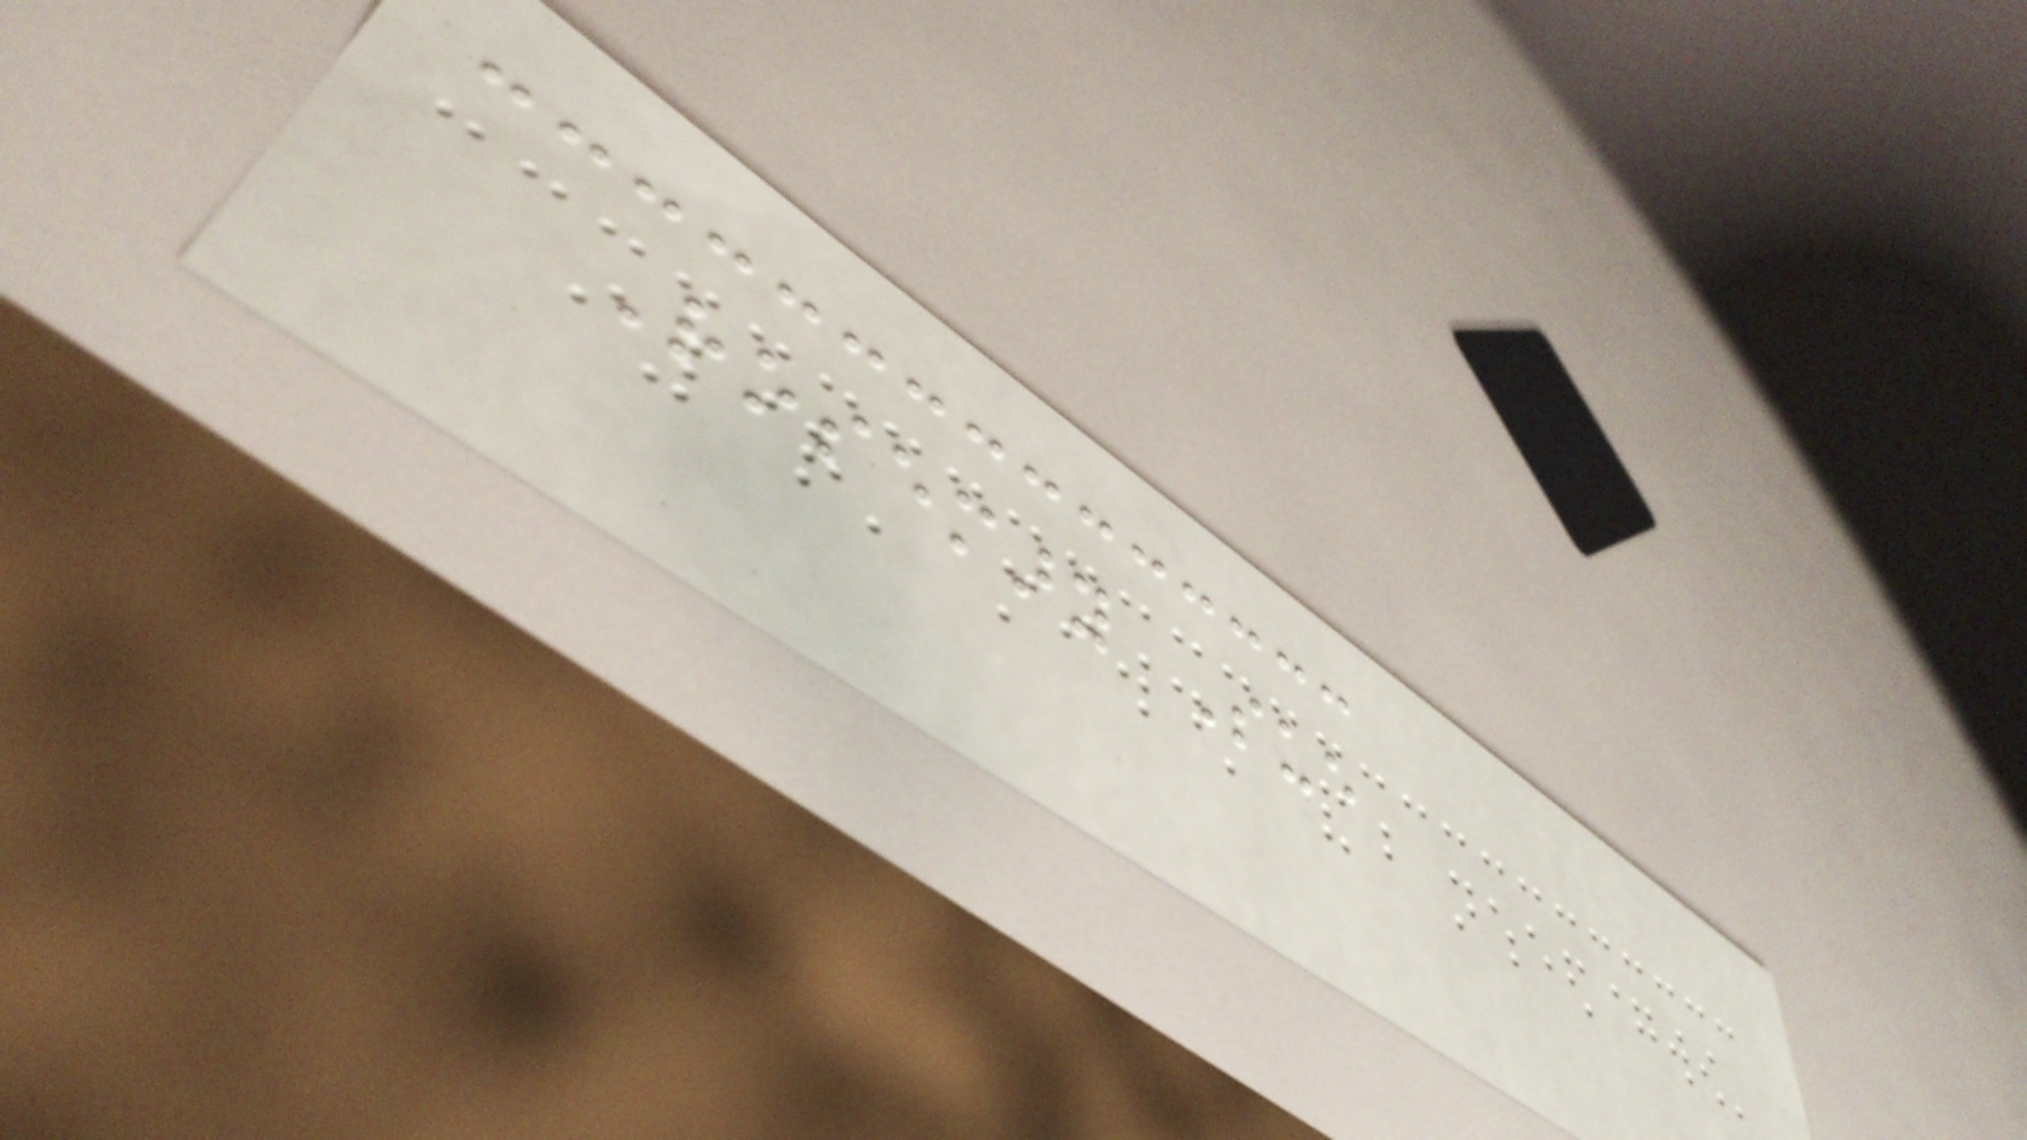Rosemary Sue
